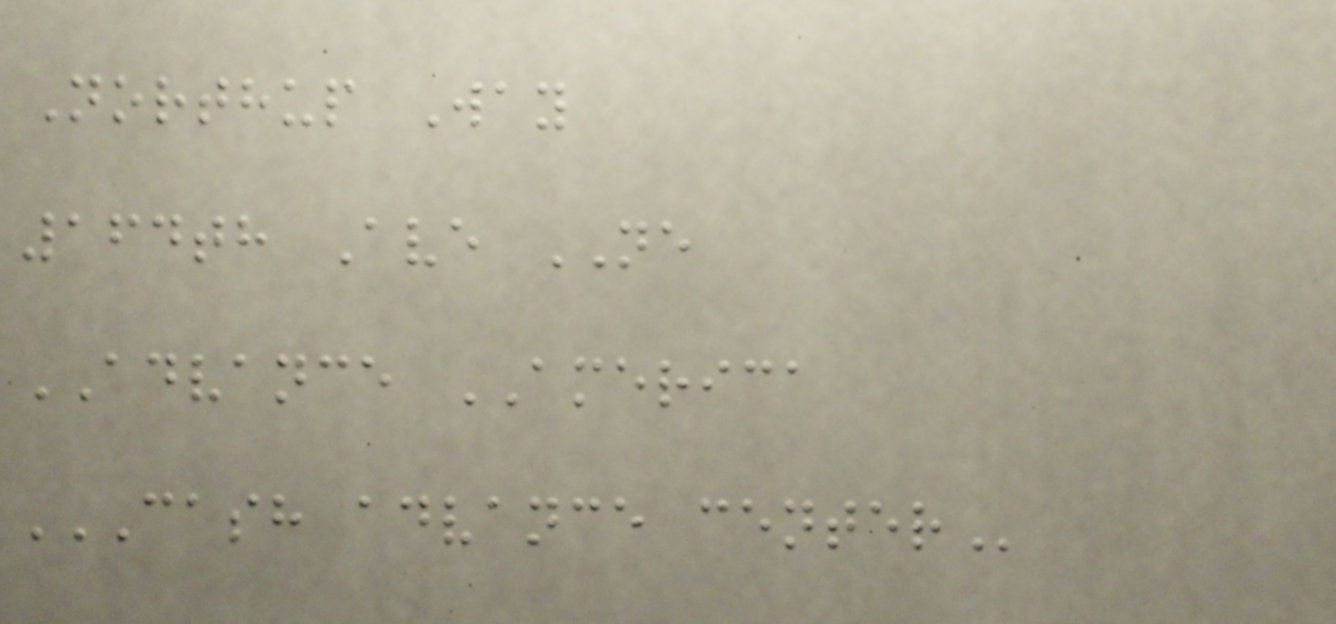Northup Way
164th Ave NE
ADVANCE AMERICA
CASH ADVANCE CENTER
